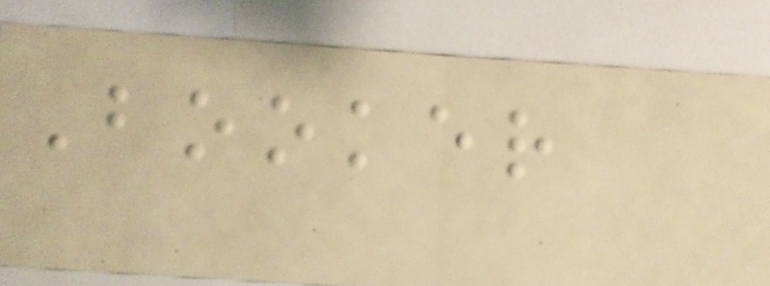Booker
